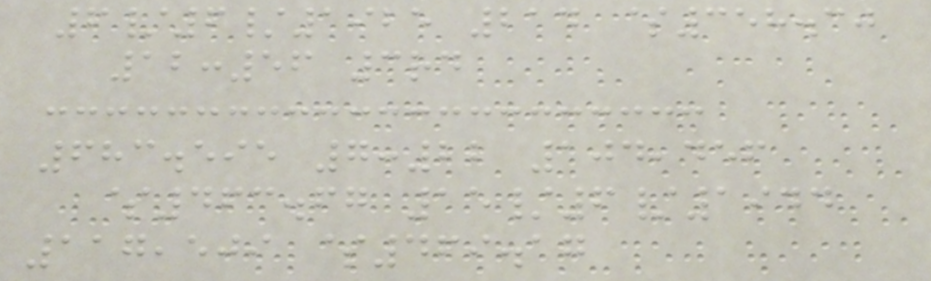6/6/1925 214 $358.30
12:56 3rd
683.595 7:22 104,456
$463.67 15/6/1944
117,509 $469.17
